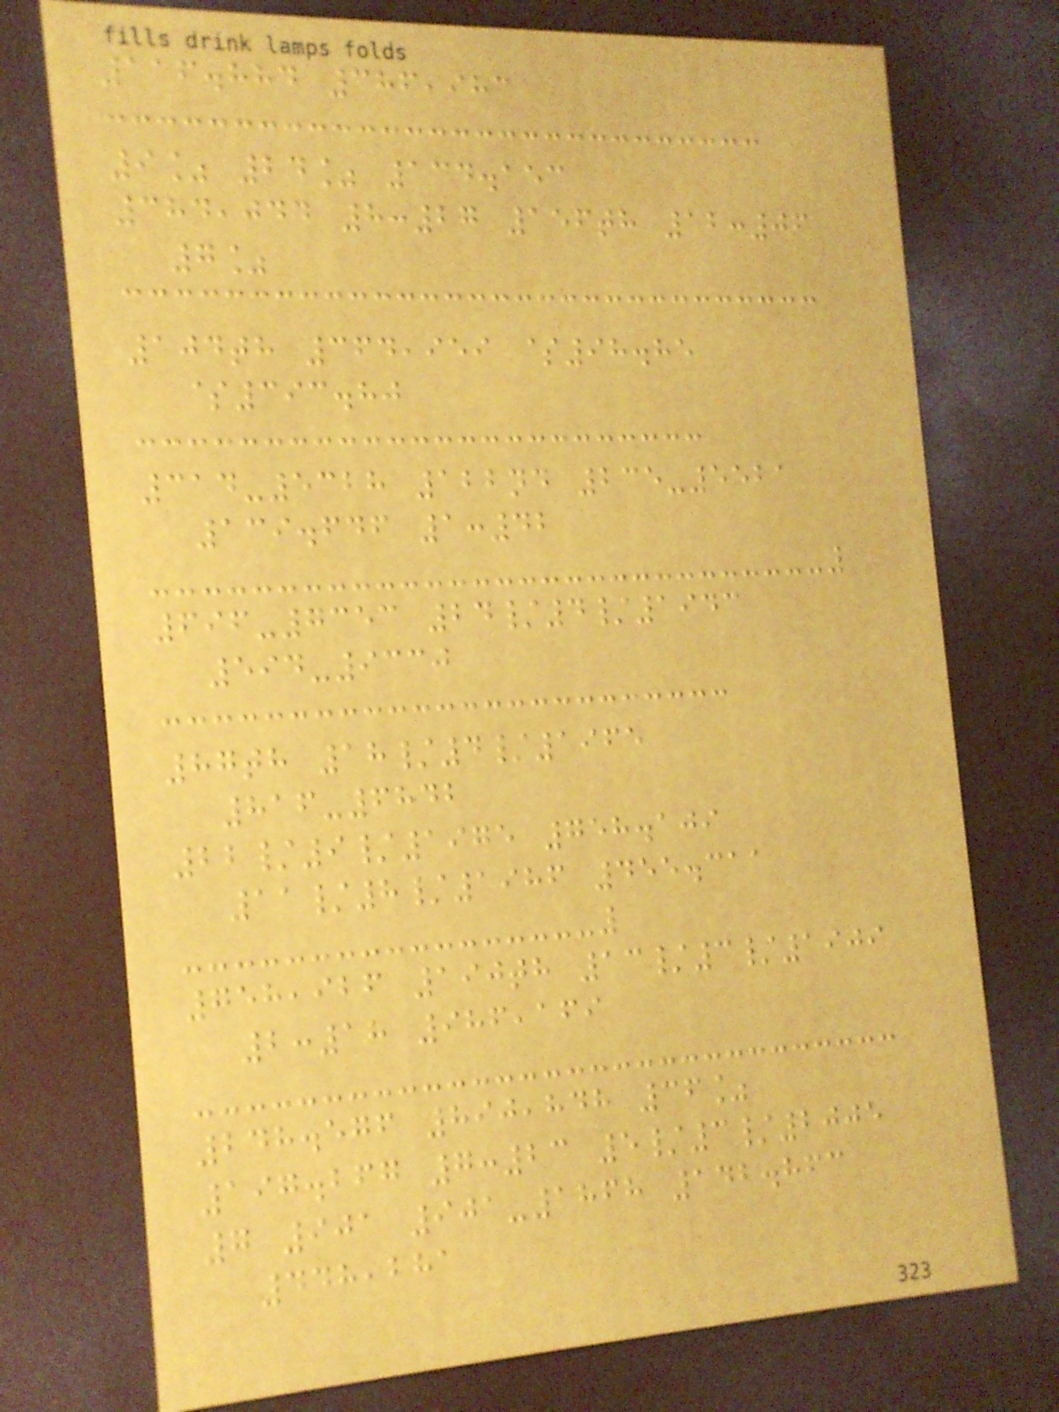116.884 386,983
9% 24% 134.153
384,044 8:27 156th 12:06
7%
104th 364,959 $98.85
$393.80
314-5328 122nd 235-5521
139.646 1:42
696-7353 24/4/1943
594-9330
87th 18/4/1965
816-6842
22/9/1975 758.109
11/8/1986 455.311
758,926 190th 13/3/1909
2:18 986,169
248.576 890,848 36%
197.267 7:23 5/3/2005
7 901 901-1868 142.863
448,281
